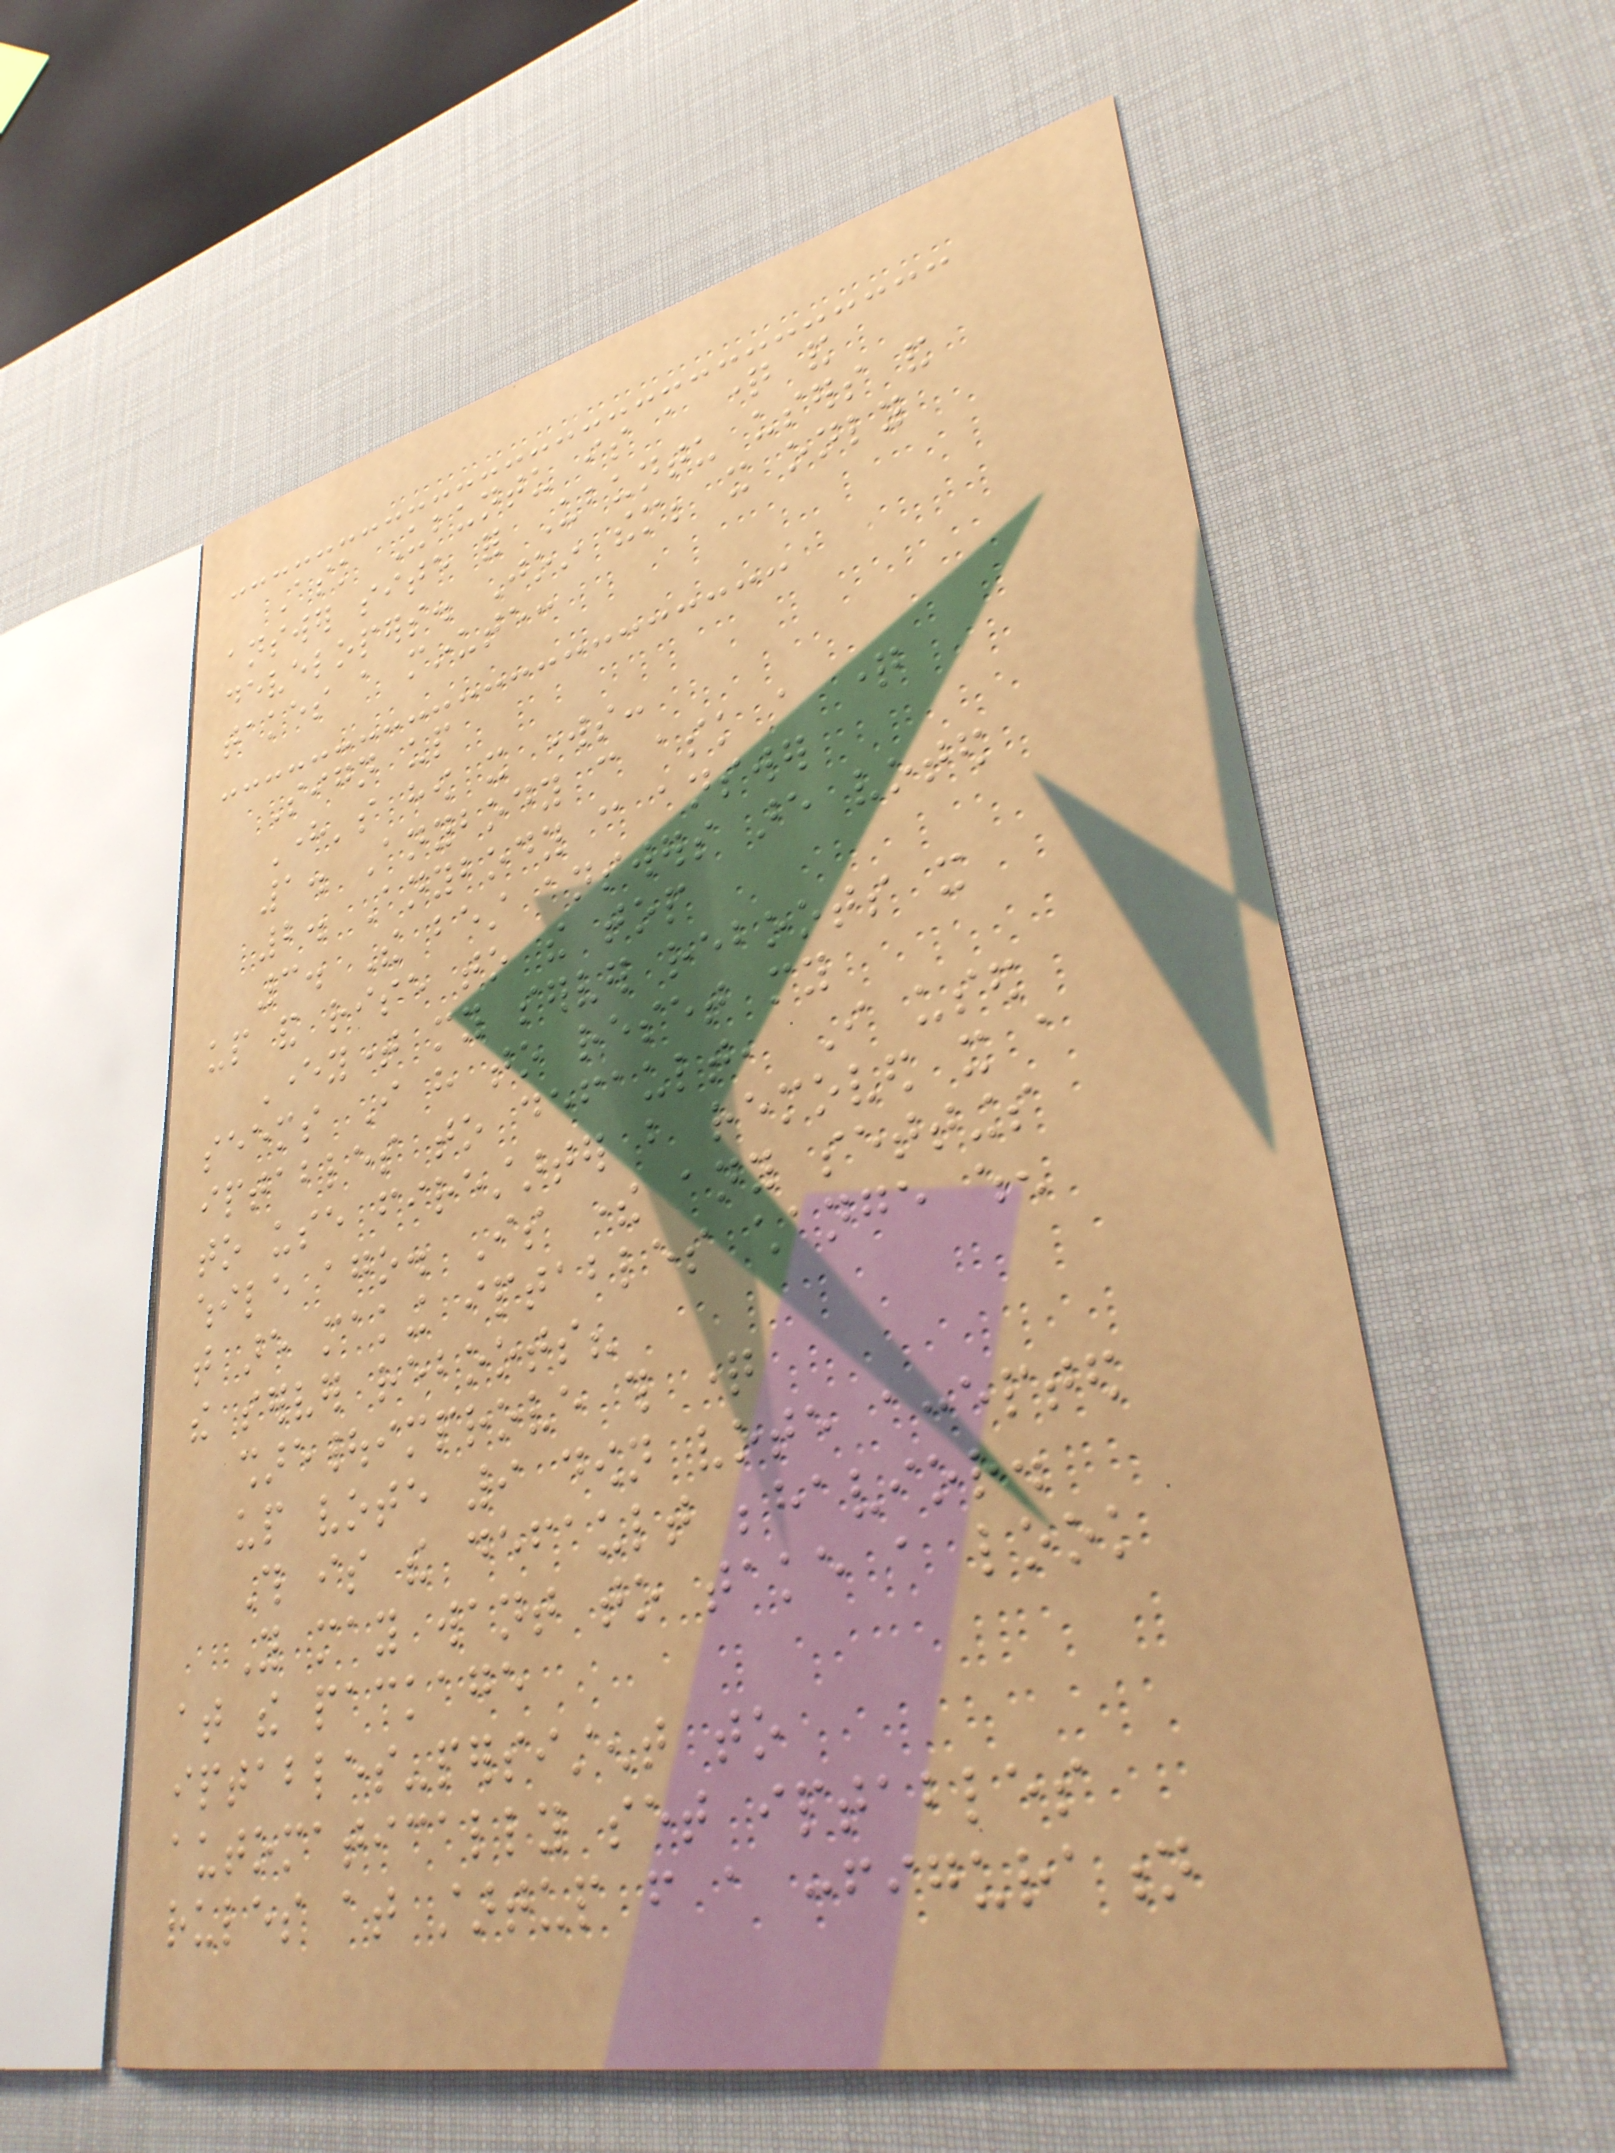Ask Ubuntu is a question and
answer site for Ubuntu users and
developers. Join them; it only
takes a minute:
Sign up
Here's how it works:
1. Anybody can ask a question
2. Anybody can answer
3. The best answers are voted
up and rise to the top
Everytime my server reboots it
seems I have to reset my
iptables to default, I used
to use firestarter but removed it a
while ago. Is there any settings
that are making iptables change when
the server reboots?
share|improve this question
up vote 9 down vote accepted
This is the default behavior.
You may want to take a look
at the package
iptables-persistent to
automatically set iptables
rules at startup from a configuration
